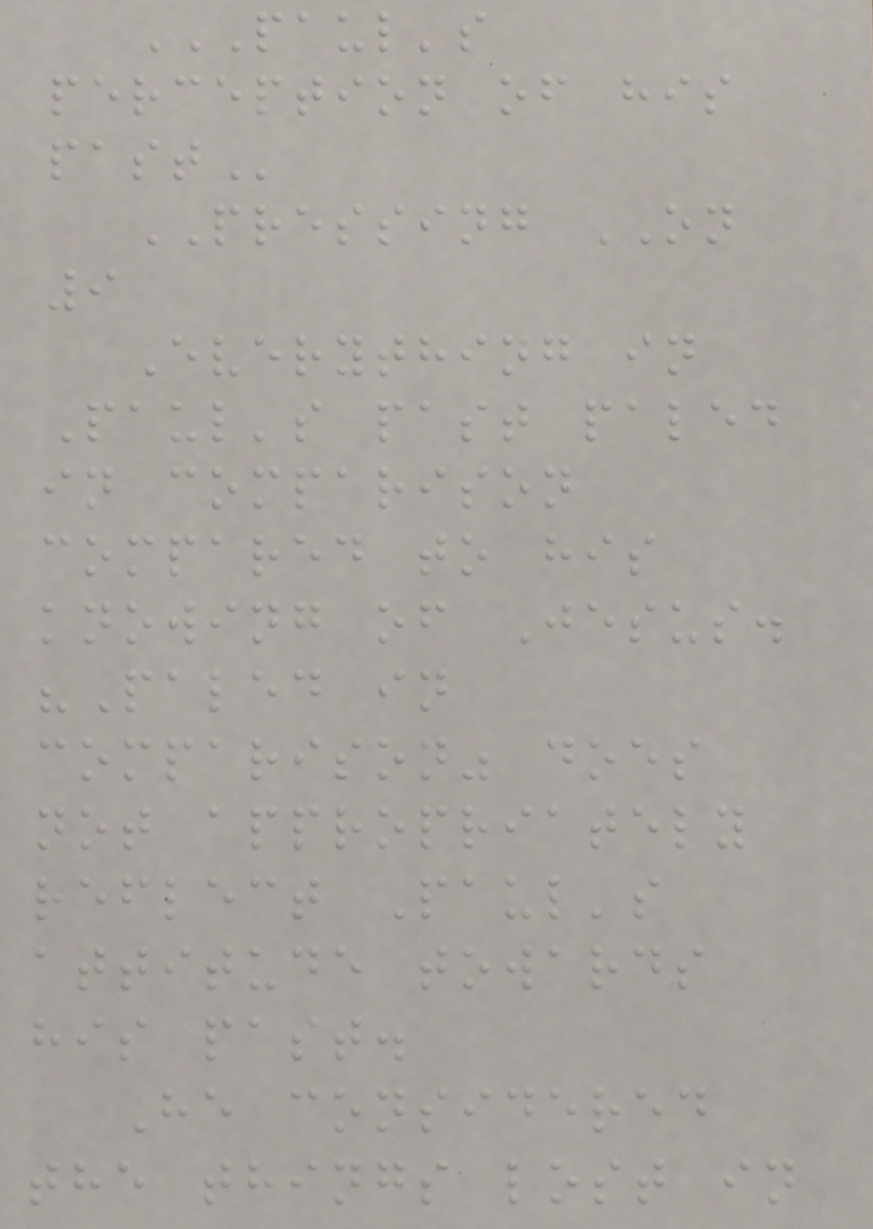PAUL'S
PERCEPTION OF HIS
PAST
PRESSING ON
9
Everything in
Paul's past paled
in comparison
compared to his
knowing of Jesus.
"Paled in
comparison" does
not appropriately
reflect Paul's
attitude towards
his past.
He considered
the things lost in
